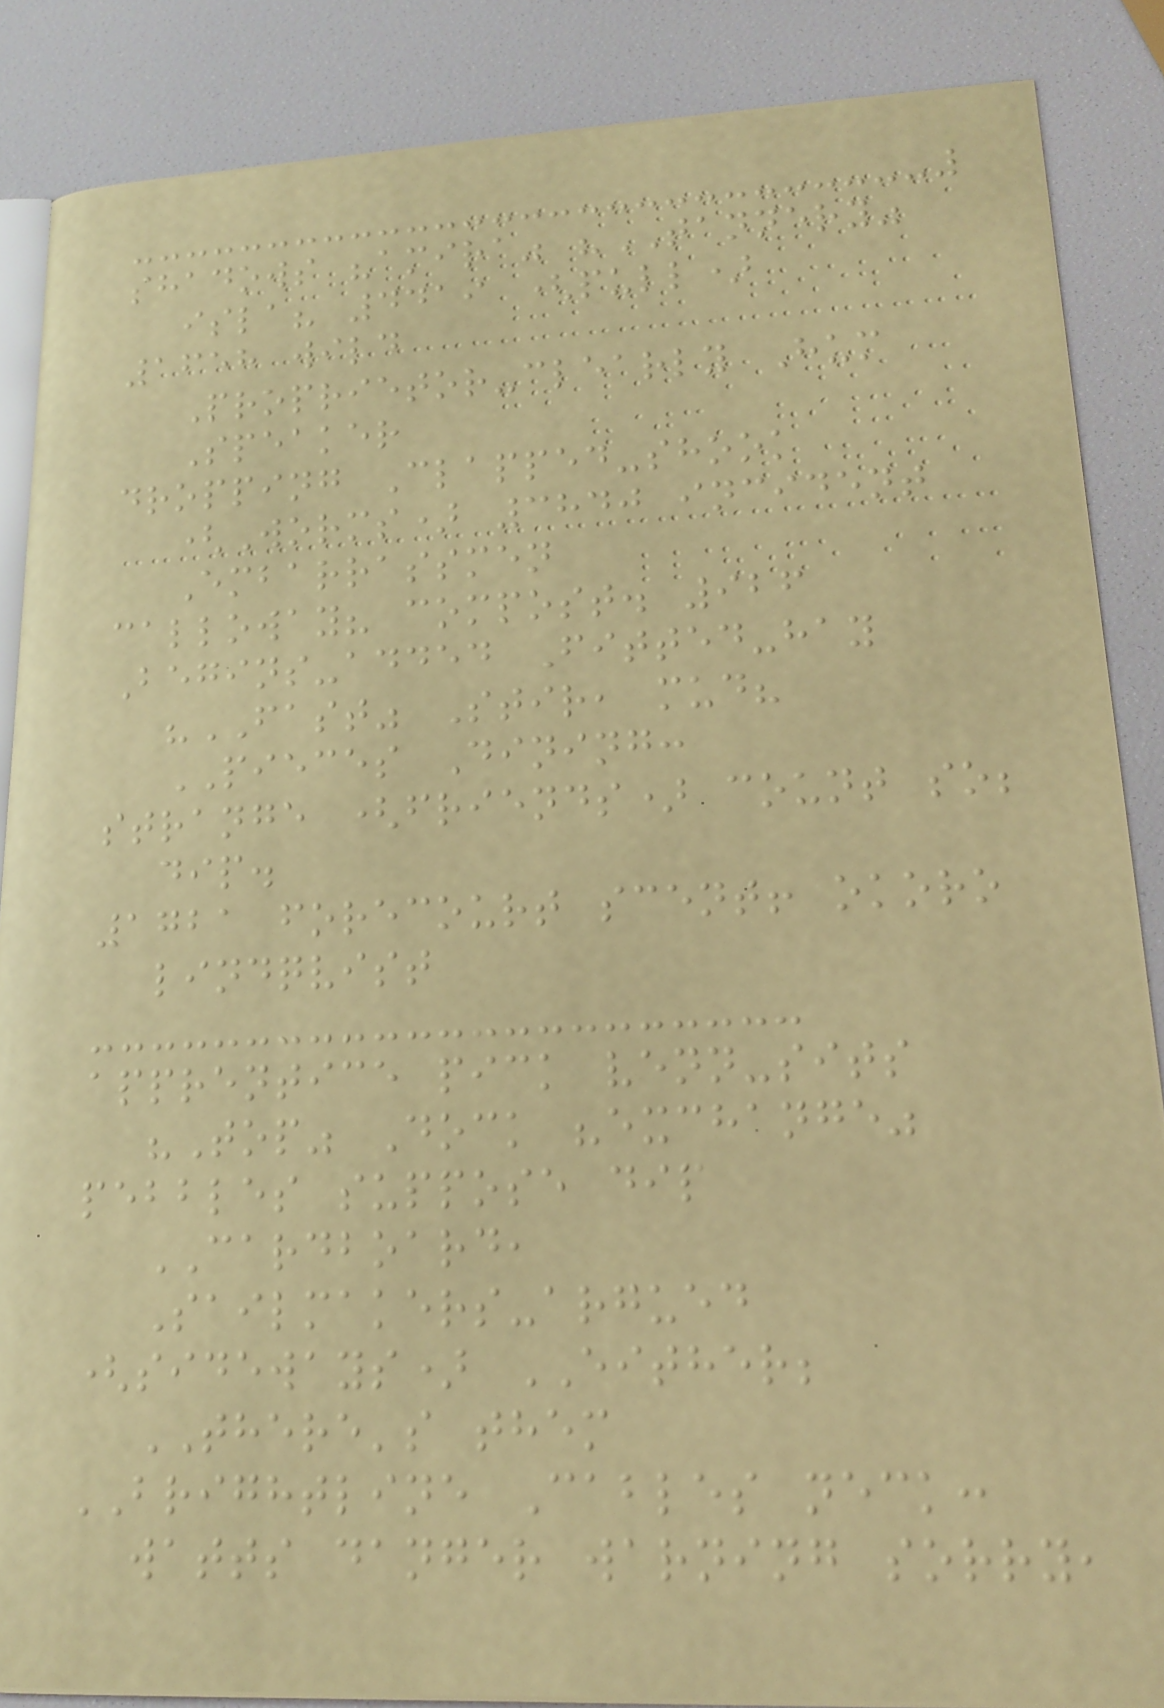shadows "amira" "TANNERY"
isla? 4419 (pull)
1658 wild
Proprietor-clearly Hum
Speaker
dropping Clapped-shook
(Worms) 3840 incident
Embarrassmen
calloway? compost. 926
Begins-added Fitted-hay
"FAST" Stir, mud?
PIECES Dining:
strange (friends) count so;
dip.
1721 forecourt scent! okoro
lindqvist
apprentice pick venn-sits
"Top" Dock "exchange"
pebbles suppose dip
CARDBOARD,
Sailmakers-argued
(sideways) EITHER;
THERE's them
BRIGHTLINE Cables neck:
watts danger warning sorry,
